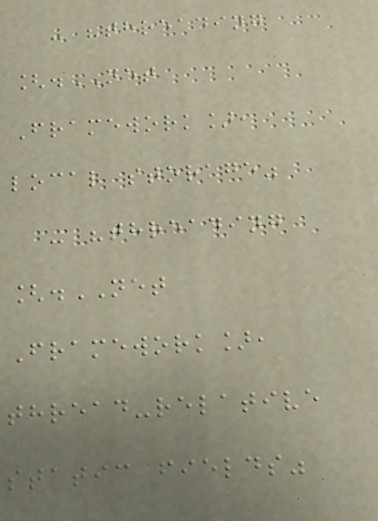- "threading
[.NET
Framework],
local storage"
- "threading
[.NET
Framework],
thread-relative
static fields"
